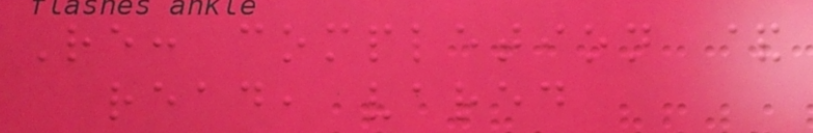Re: completion &
read, vared
